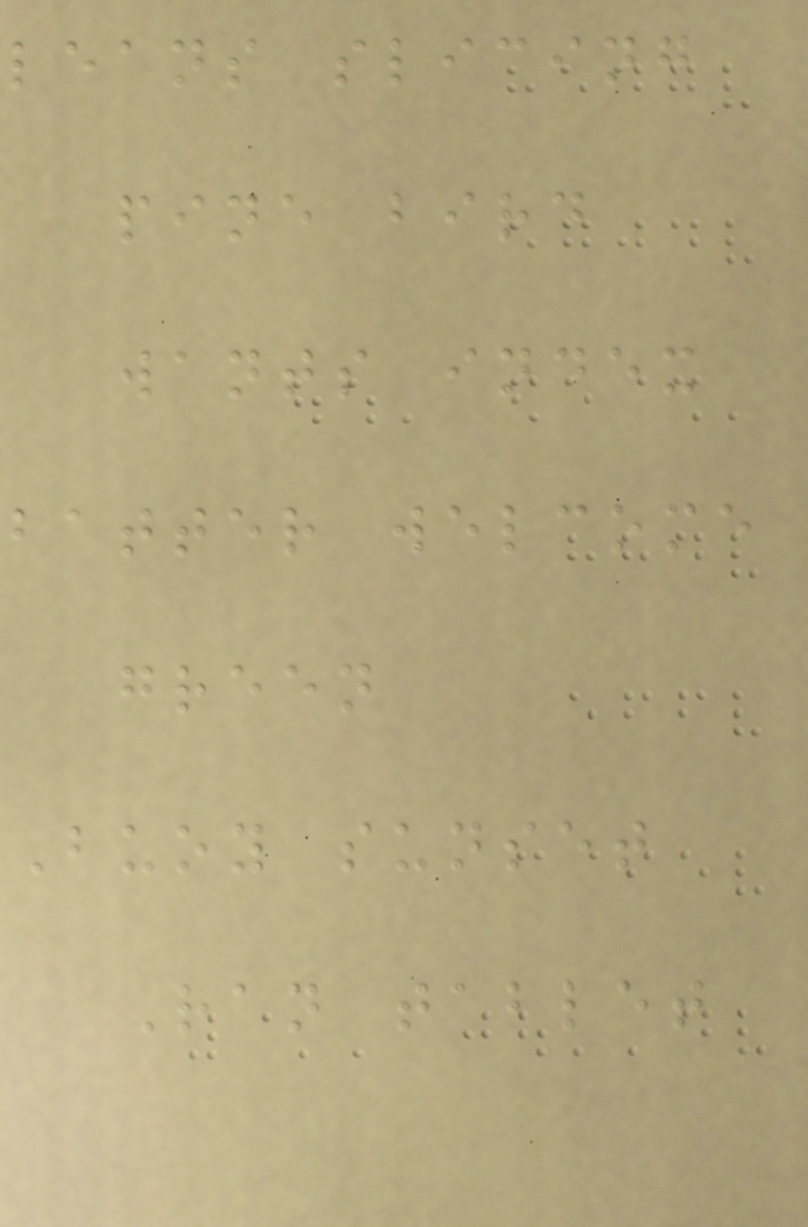leans slicing
pine bird
wants index
batter welcome
green
Buoy sunset
Ran tablet
